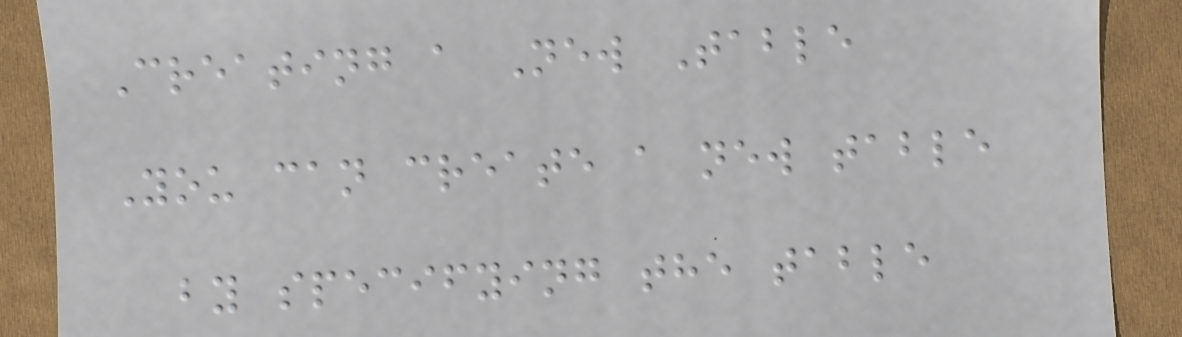Creating a New Table
You can create a new table
by specifying the table
